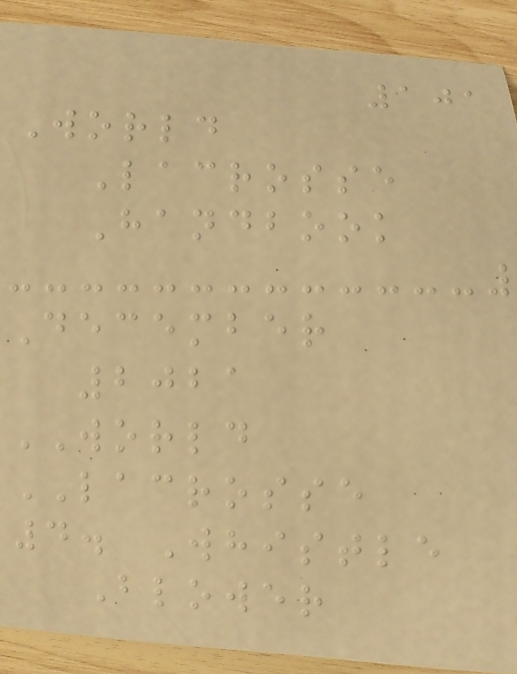101
World
Lacrosse
Handbook
December
2021
WORLD
LACROSSE
4. Whistle
Blower
